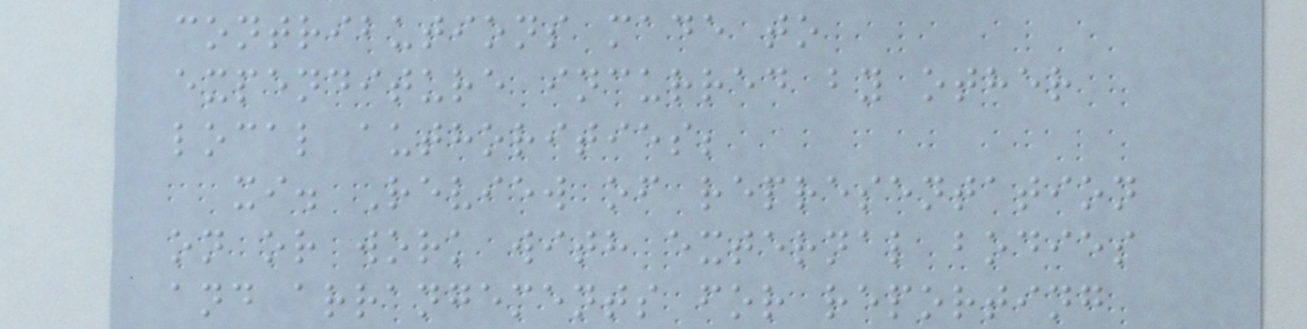contributions made to
expenditure incurred by other
local authorities;
xi. Review of representation
on or work with external bodies
and arrangements for reporting
